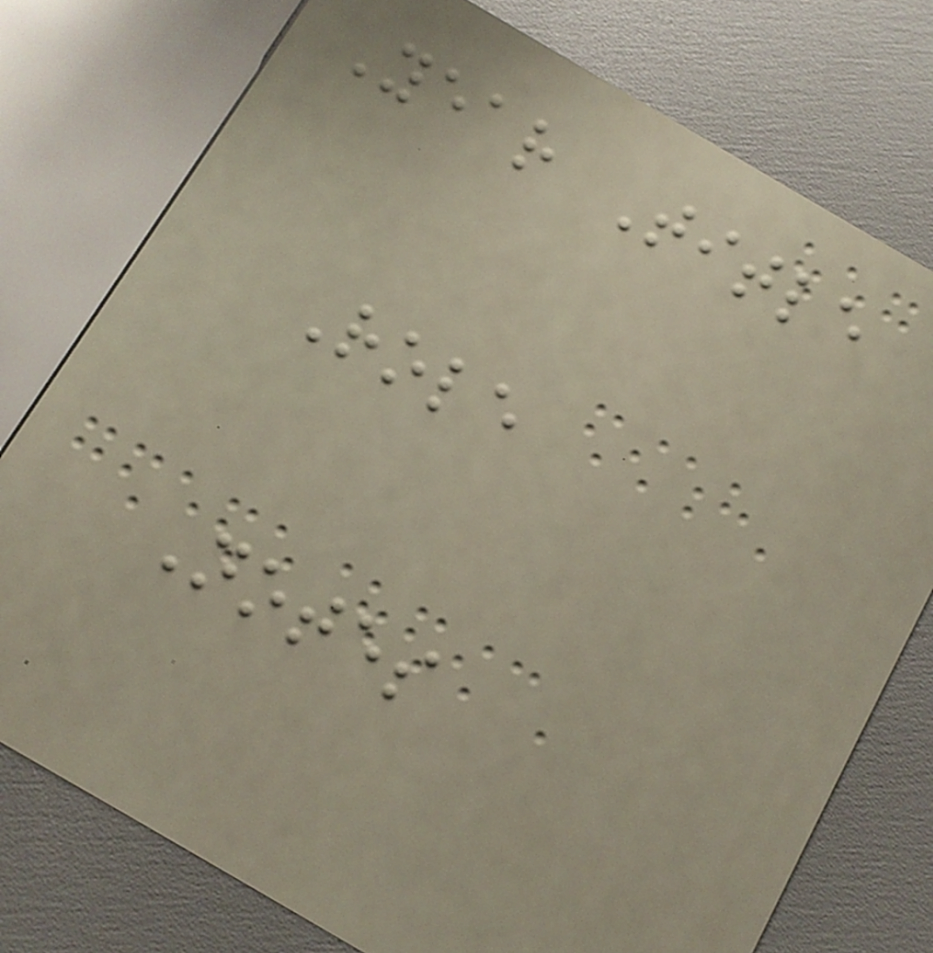Year Title
Role
Notes
